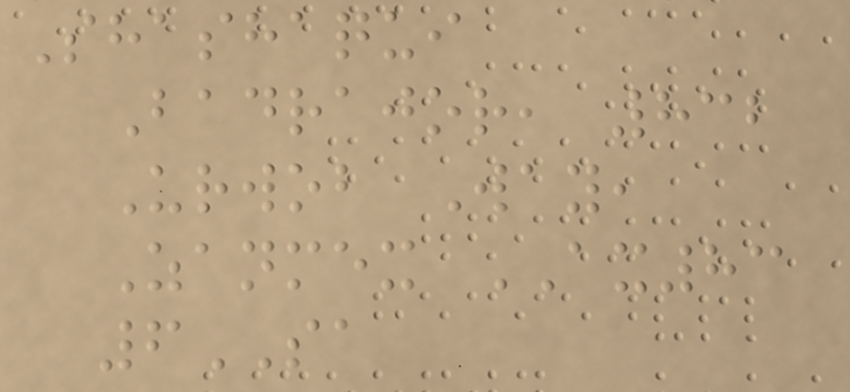Shashaqui
Badrajor, 832
Urwob Way,
Zanmex AX83
6SA
